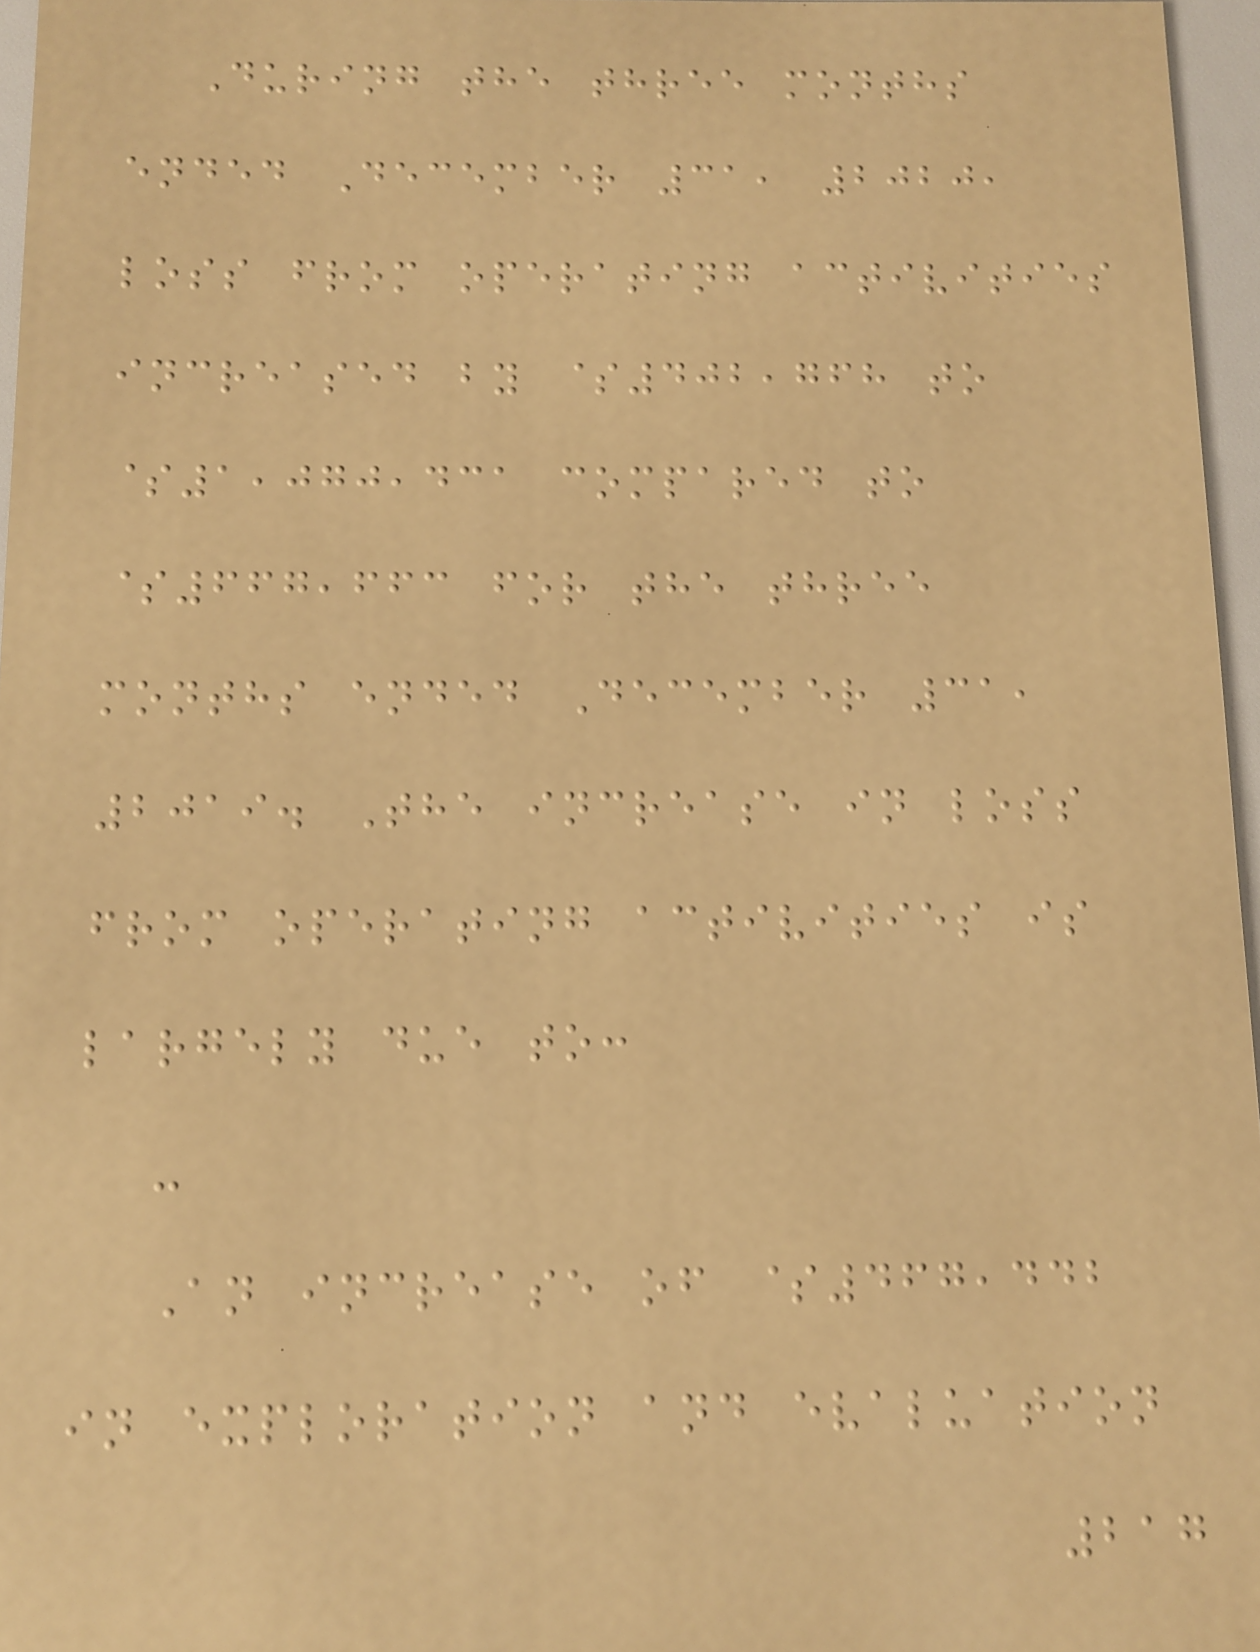During the three months
ended December 31, 2020,
loss from operating activities
increased by $402,768 to
$1,070,431 compared to
$667,663 for the three
months ended December 31,
2019. The increase in loss
from operating activities is
largely due to:
-
An increase of $467,442
in exploration and evaluation
217
